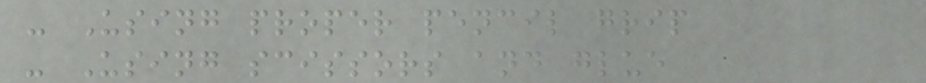- Using proper pencil grip
- Using scissors and glue
